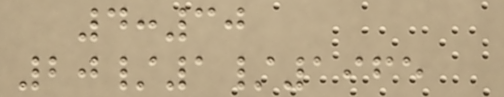4:30
20/1/1965
